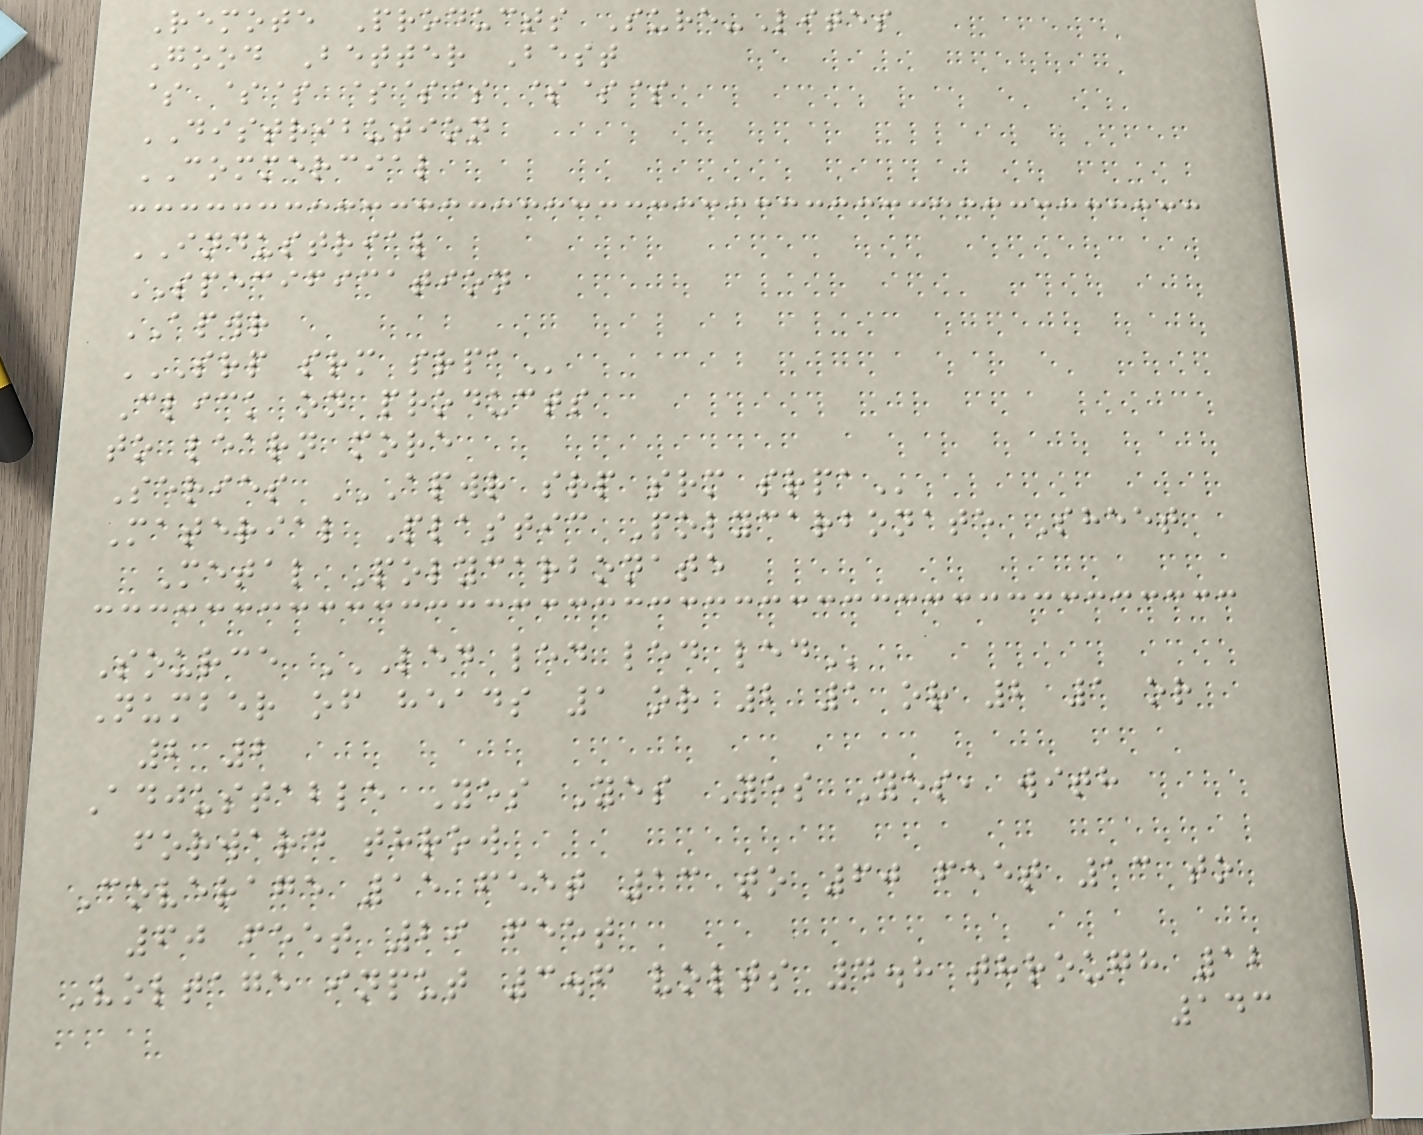Remote Products Sure-Lites
Good Better Best
$ $$ $$$ $$$
DISTRIBUTION
COMMERCIAL
INDUSTRIAL
SPECIFICATION
APWR
SRP SRM SRPA
Click on products
to learn more
Series APWR SRP SRM SRPA
Material Plastic Polycarbonate Sheet
Metal Polycarbonate
Source LED LED LED LED
Number of heads 1 or 2 1 or 2 1 or
2 2
Adjustable Yes Yes Yes Yes, with
forward throw
Coverage 15 feet 13 to 60 feet 13 to
60 feet 29 feet
Voltage input 3.6 volts 4.8 through 12
143
